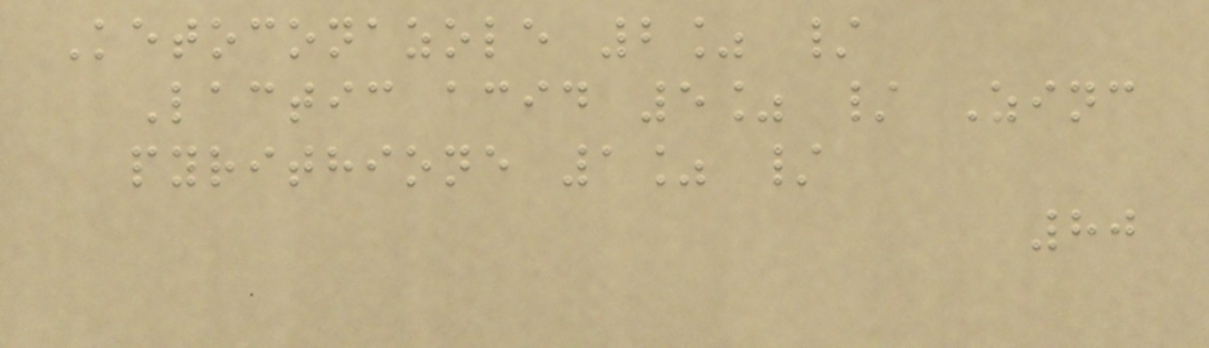Ketoconazole 2% /
Lactic acid 5% / Zinc
pyrithione 1% /
80
